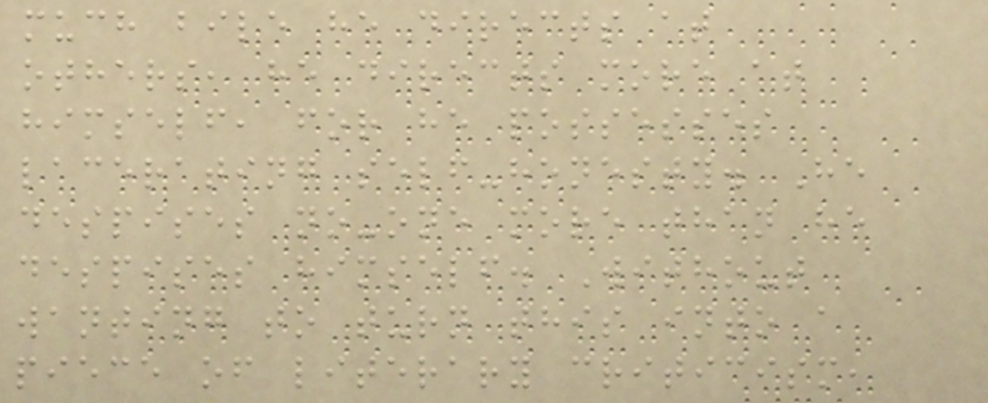much bile he directs at
others, he directs more at
himself, for he possesses
lacerating self-honesty. He
despises no-one more than he
despises himself. Without
wanting to turn this into a
piece of literary criticism,
